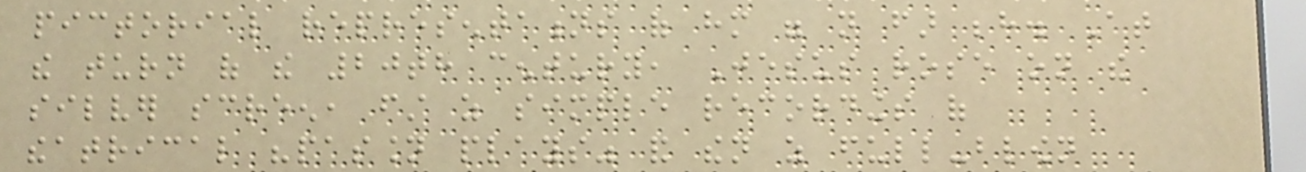pictorial representations of him were not far behind. At
the turn of the 20th century, Jesus rose on the
silver screen, first as simple recordings of
theatrical "passion plays" and then as full-blown
